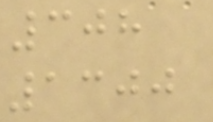308
1300
